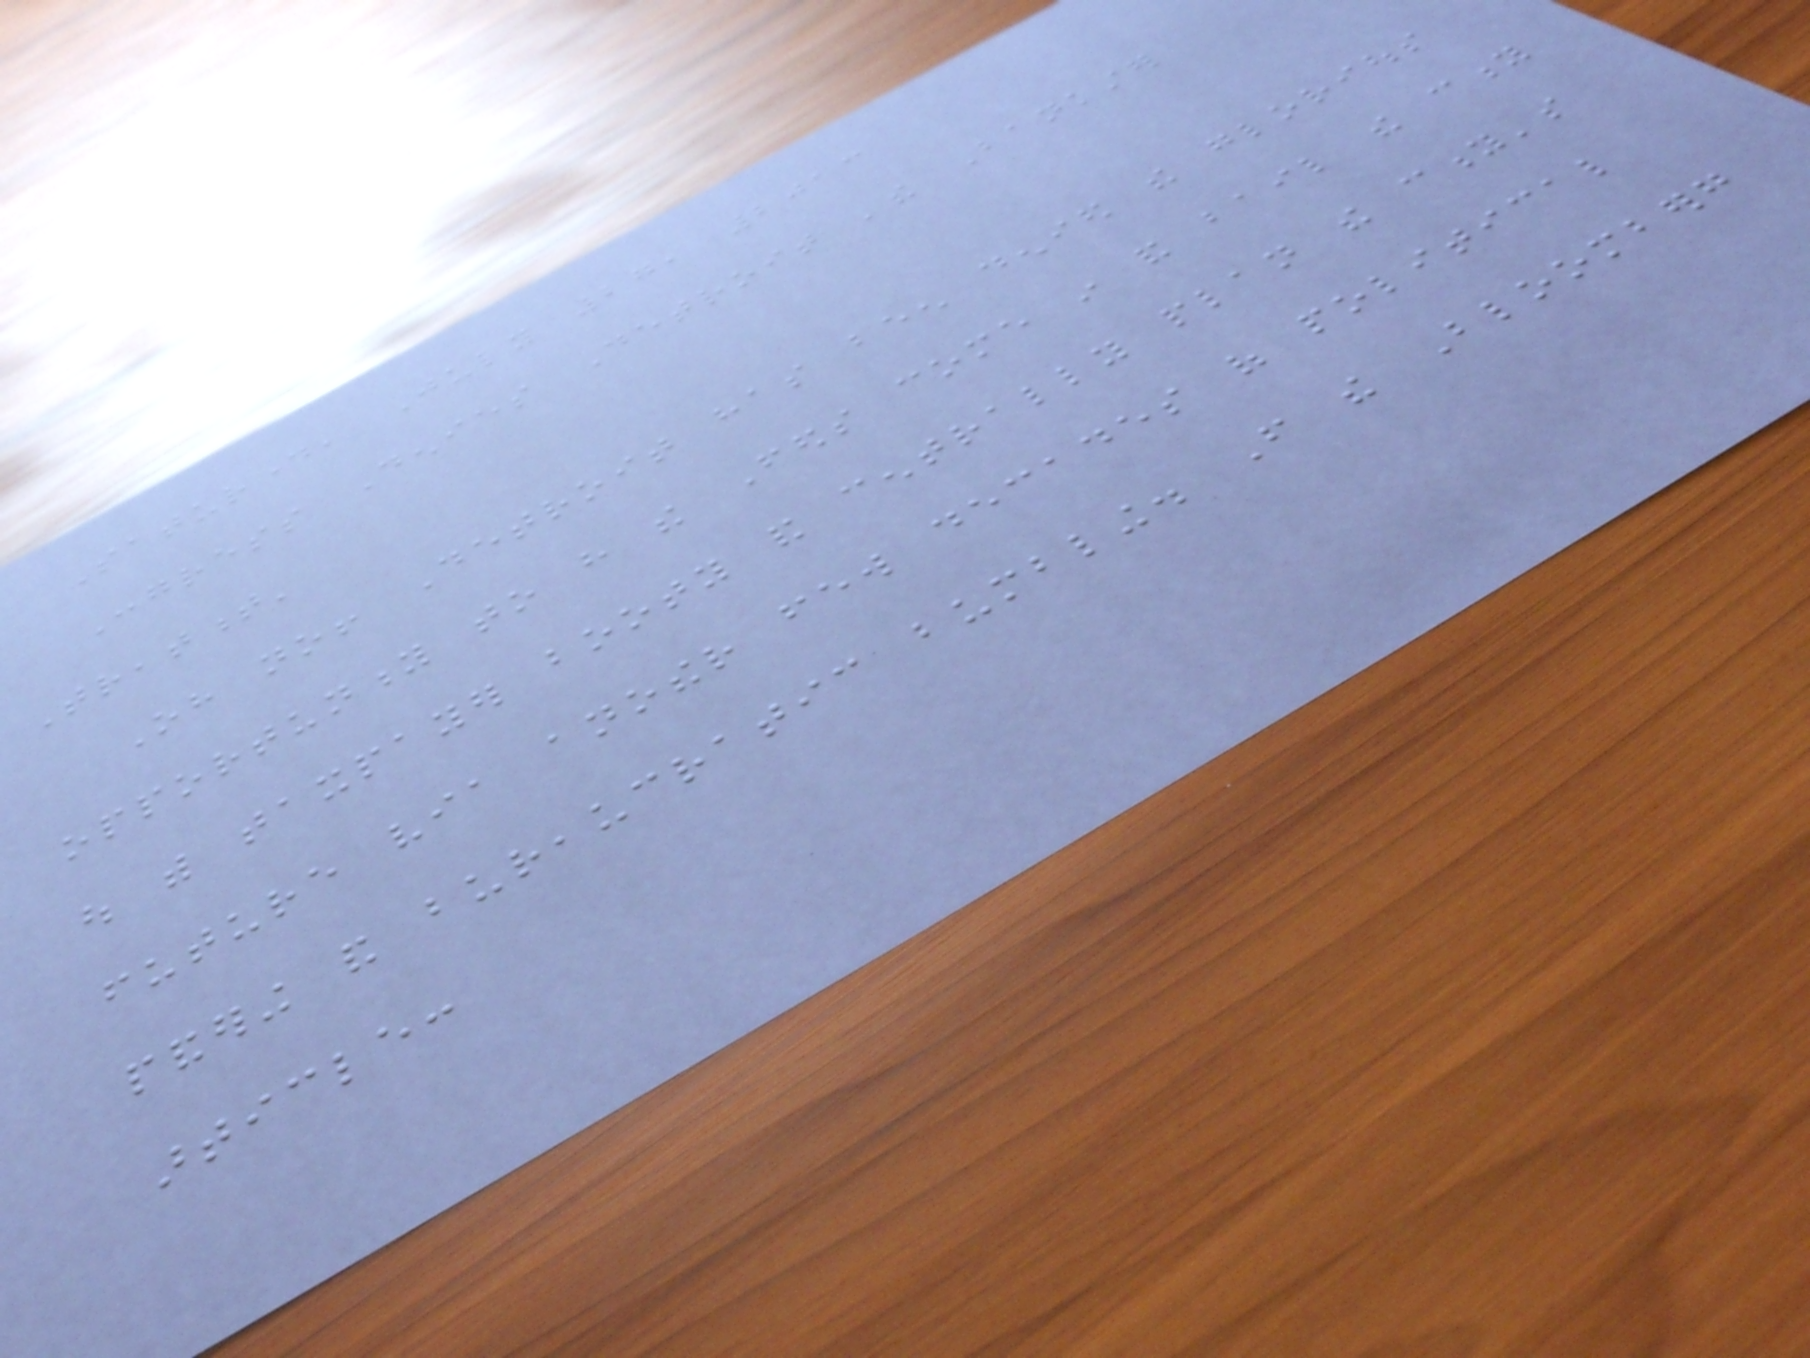Saturday, July 27, 2013
Congress Denies Detroit 'the Bankster
Treatment'
Oh no! Detroit has been denied the glorious
opportunity to have the Feds come in and bail the city
out with taxpayer booty and centrally plan the city's
future via another few decades of political
pandering and bureaucratic bumbling. From the Bloomberg
article:
